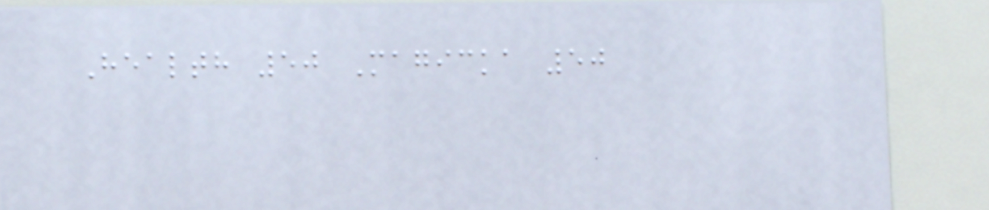Health 50 Magicka 50
